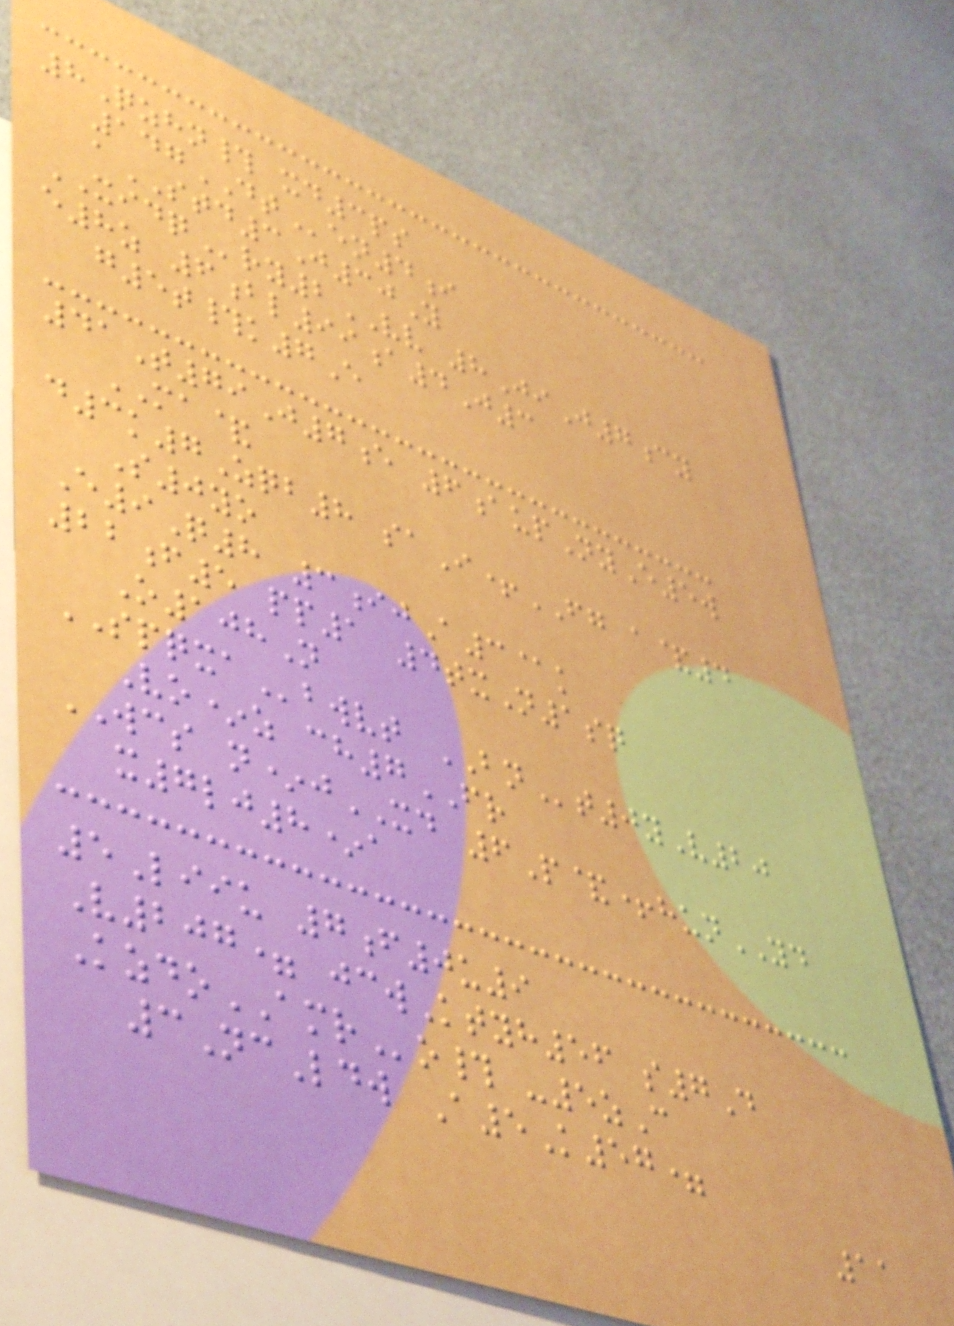8Qzhn# xd3ps
147DTen4i
aSTD3J30Y
XIDQry2VV 8JiJ7cy
e8z 6bl99a4J3
g5t#k7E
41T79J7e 6aupNyE5w
MA&
d3k7Zqb8 saI+FG a&4
S0yo
E9Q8 3ijA3@k
22f5 pp1 4txN1sq
O108N
SPQXAbwvt BNt0yV20
Vo*z ch7FR
WCS n*jXD 6P&+hunYD
x7lj8*a
5Liiu 7f0u9
V207= jcwKtyh56 s7D
KzdoAMRo# -5zC
3NcLdw A5K57=
11
